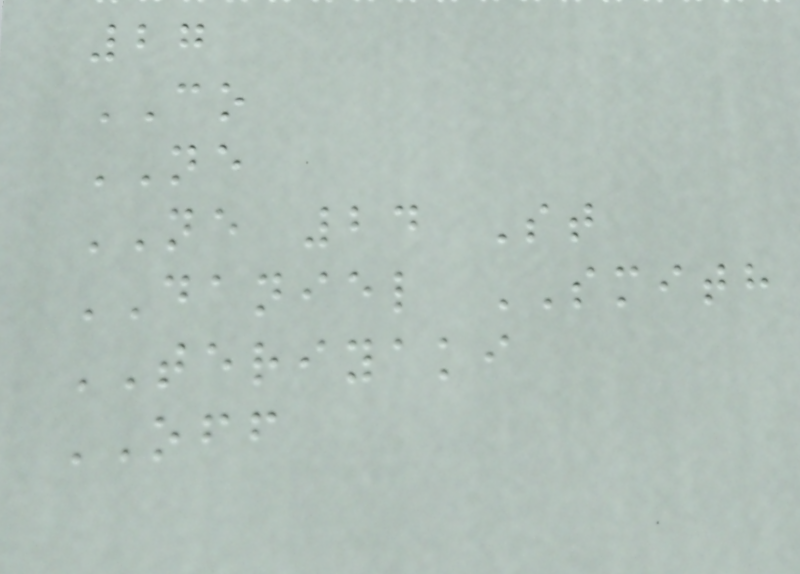27
CO
NE
NE 24 St
DANIEL SMITH
TERIYAKI
OFF
